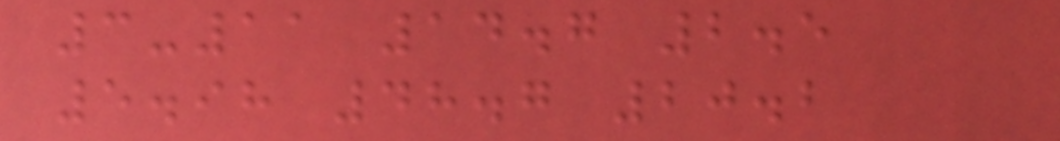3-11 14.7 2.5
5.98 48.7 20.2
